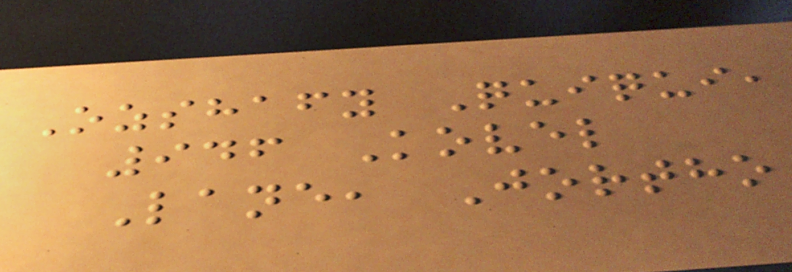Ozshafy Quiqui,
946 Kovel
Lane, Jortho
